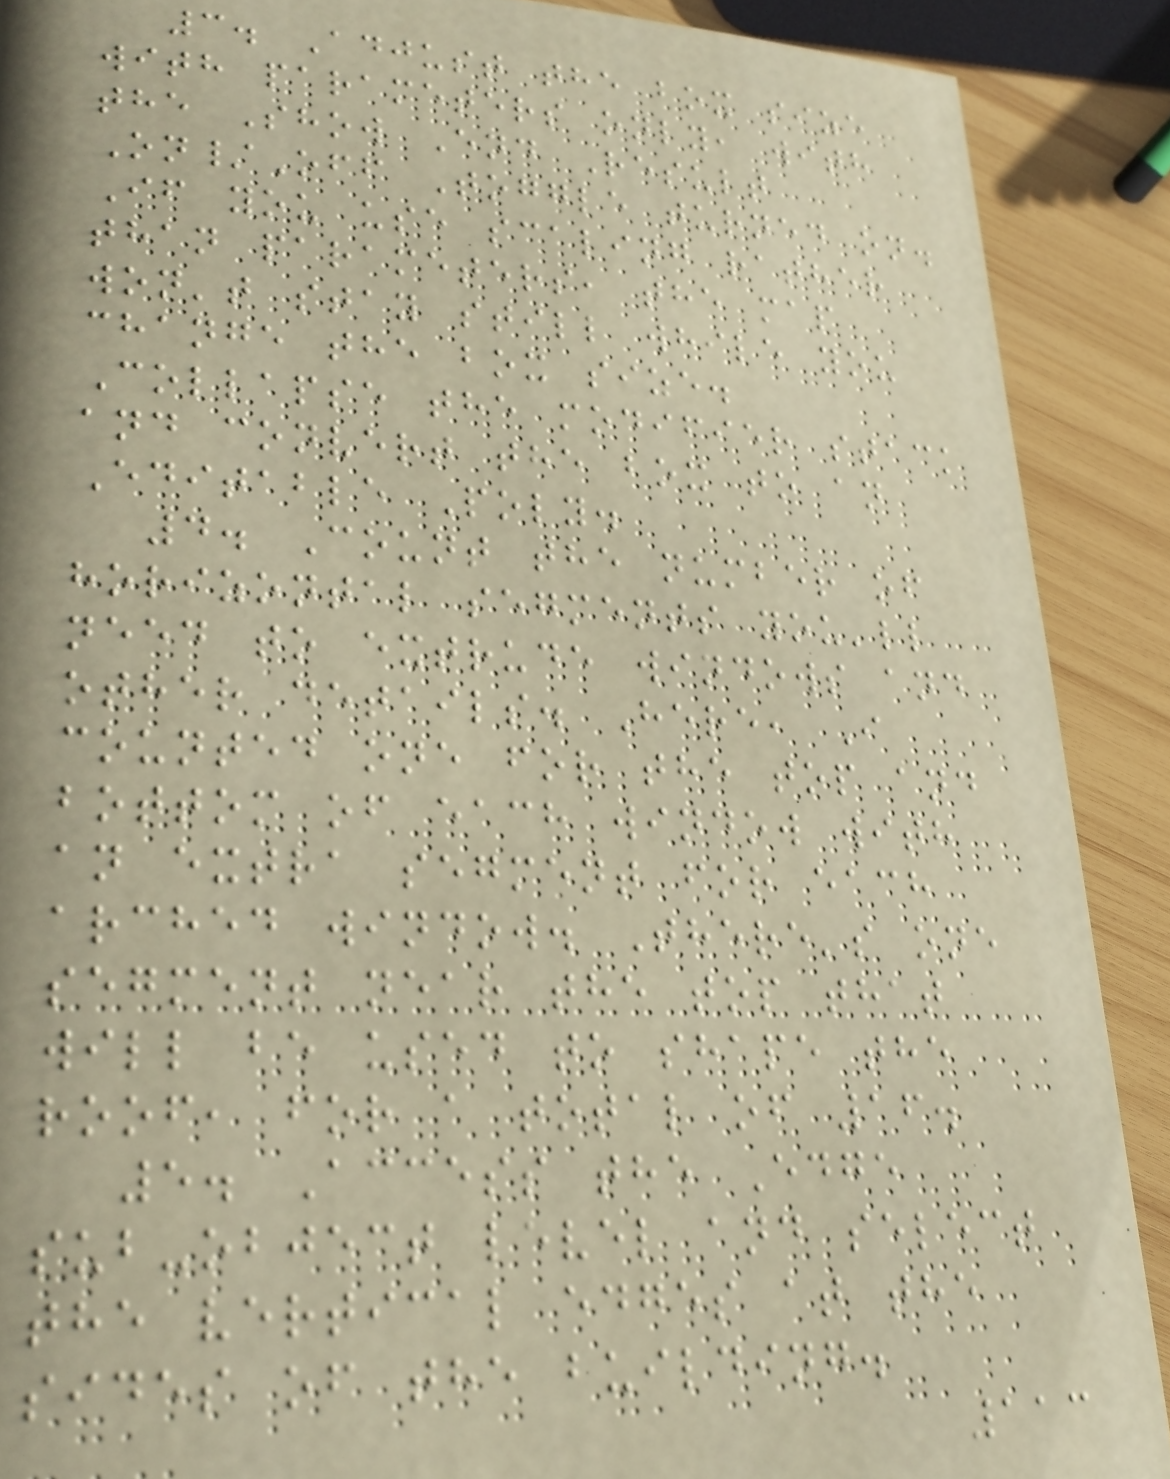3. Adjust the box size
with parameters only, with
the Show End Result
On/Off Toggle turned on.
If you use scaling rather
than parameters, the map
won't stay still while you
change the box size.
Collapse the modifier stack
and convert the box to an
Editable Poly.
4. Count the number of
horizontal segments you'll
need to extrude windows and
other details. Here, I
counted one for the top and
bottom of each window with
an extra segment for each
arched window. There's one
segment near the top that
will be used to shape the
roof, for a total of 16.
5. Access the Edge
sub-object level and select
the vertical edges at the
sides of the building.
113
